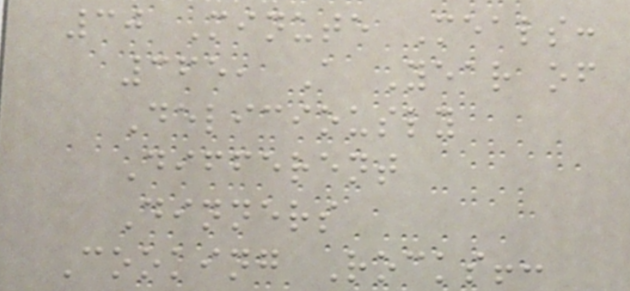30 Minute Meals:
365, A Year of
Deliciously
Different
Dinners
Cooking Rocks!:
